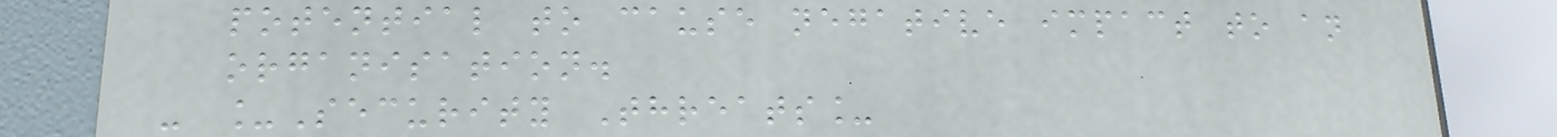potential to cause negative impact to an
organisation.
- _Security Threats_
